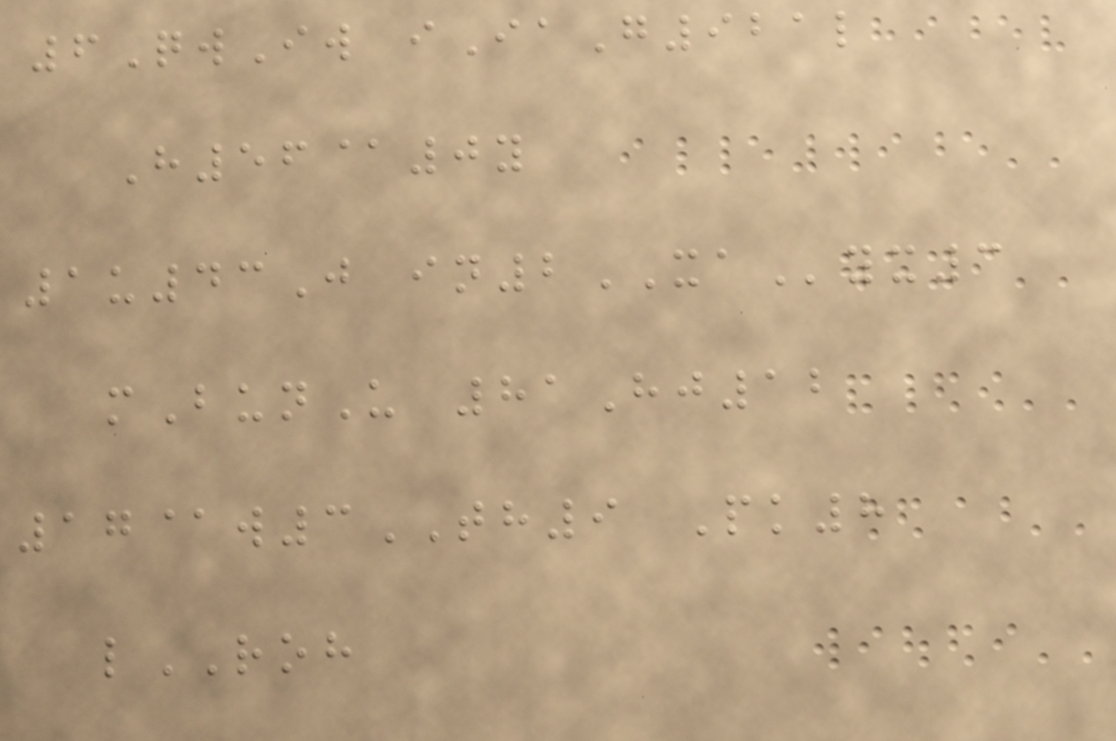6QwIw iIaG921l
H56@0y
1u43J in2XAyx3
mBunU 81Hj12
17@w3TH9 Pk8
lROH
